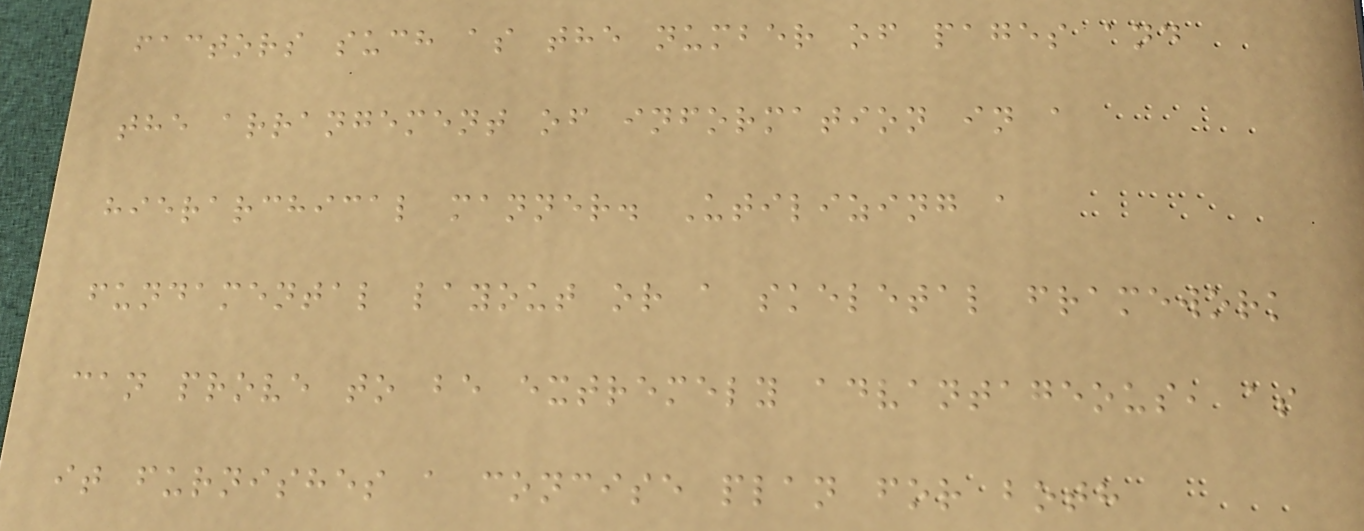factors such as the number of pages and
the arrangement of information in a
hierarchical manner. Utilizing a
fundamental layout or a skeletal framework
can prove to be extremely advantageous, as
it furnishes a concise plan for both
